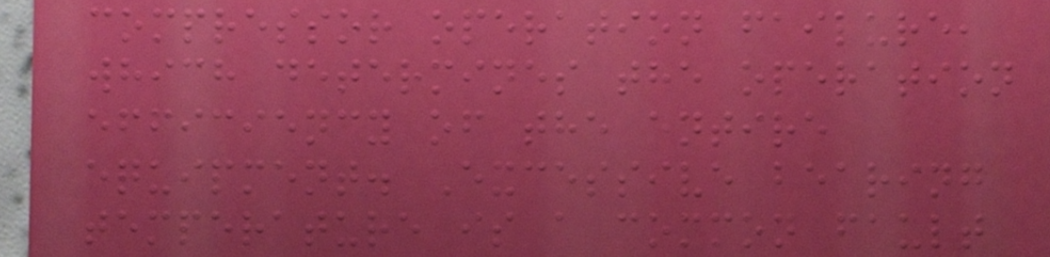compressor operation failure,
which determines the operation
efficiency of the entire
equipment. Excessive bearing
temperature is a common fault
